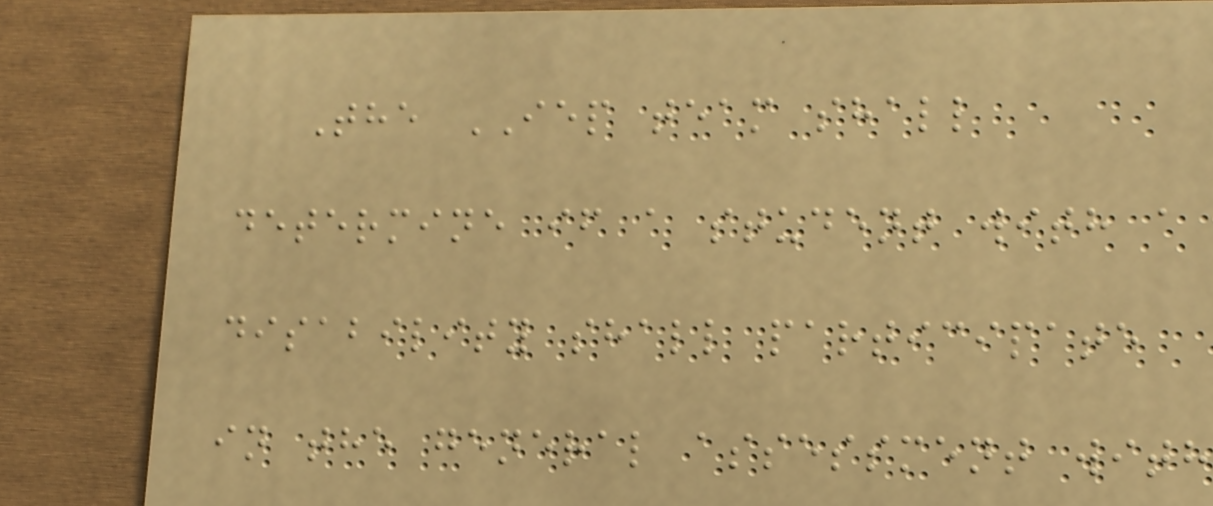The IEP team shall
determine if a student with a
disability shall participate
in the general assessment with
